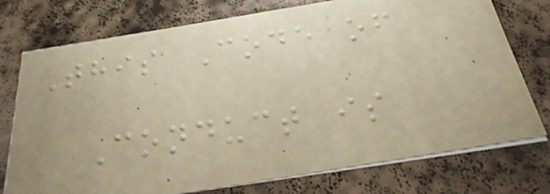This Code of
Conduct is
